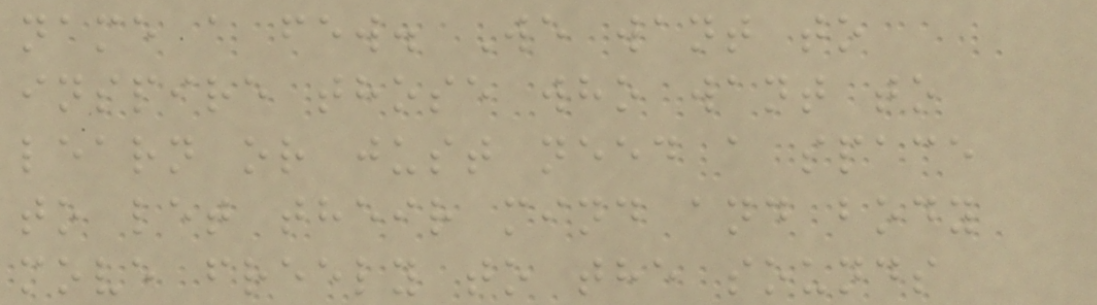name a few. We want to
inspire those who want to
learn or just need a space
to let their mind and body
move freely to the sounds
